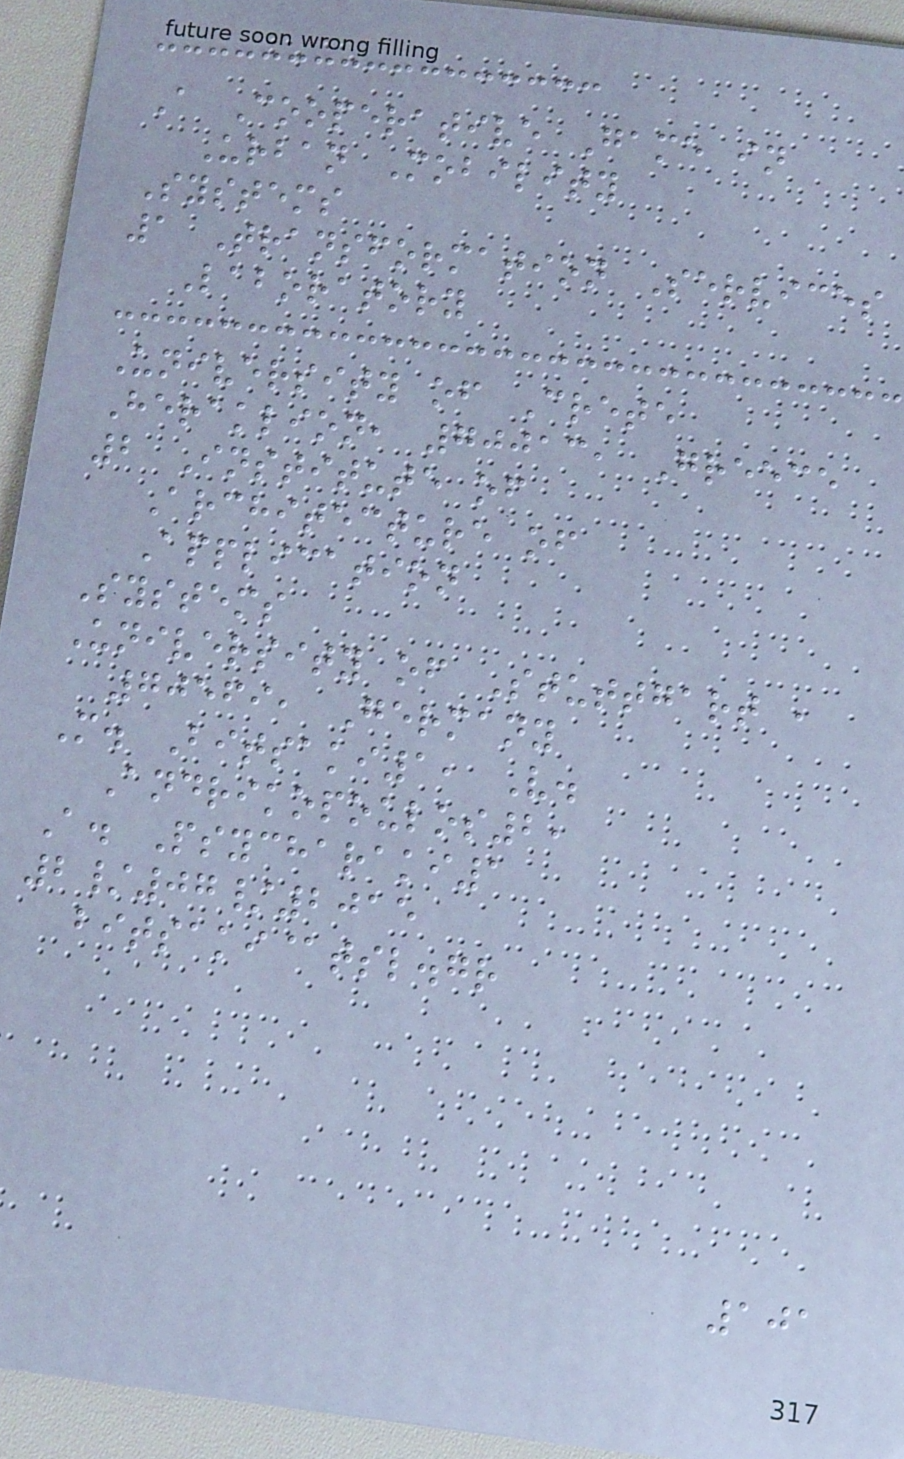A Cooperative Game in
Urban Mobility
Systems
1 Transformation Services
Laboratory
University of Crete
Heraklion, 70013, Greece
2 Institute of
Architecture of
Application
Systems
University of Stuttgart ,
70569, Germany
M. Bitsaki1, V.
Andrikopoulos2,
A. Psycharaki1
2/07/2015
bitsaki@tsl.gr
101
